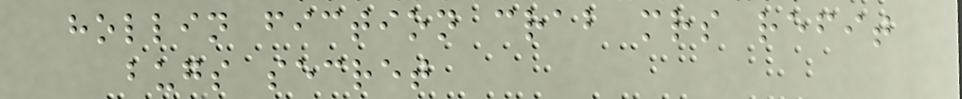hollin fiction crab mrs refit
bugs secret
